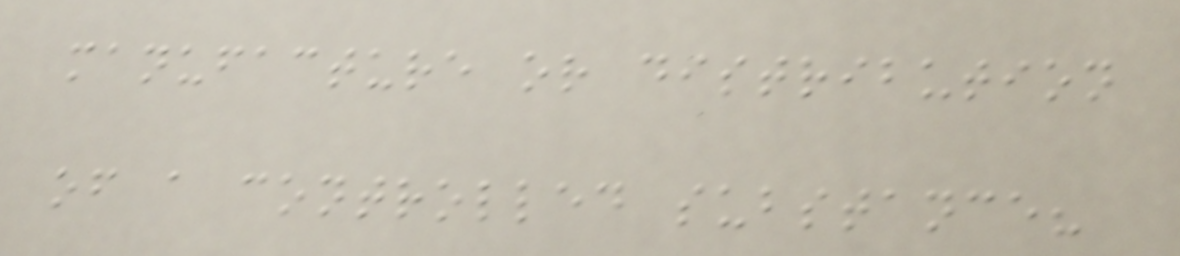manufacture or distribution
of a controlled substance?
